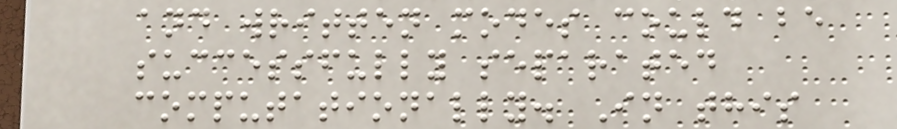and written modes could be
successfully separated
computationally. In this
